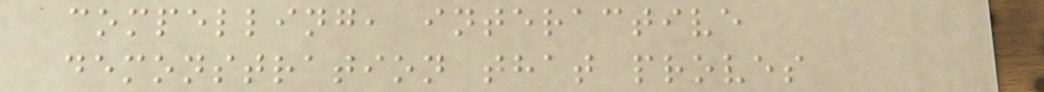compelling, interactive
demonstration that proves
